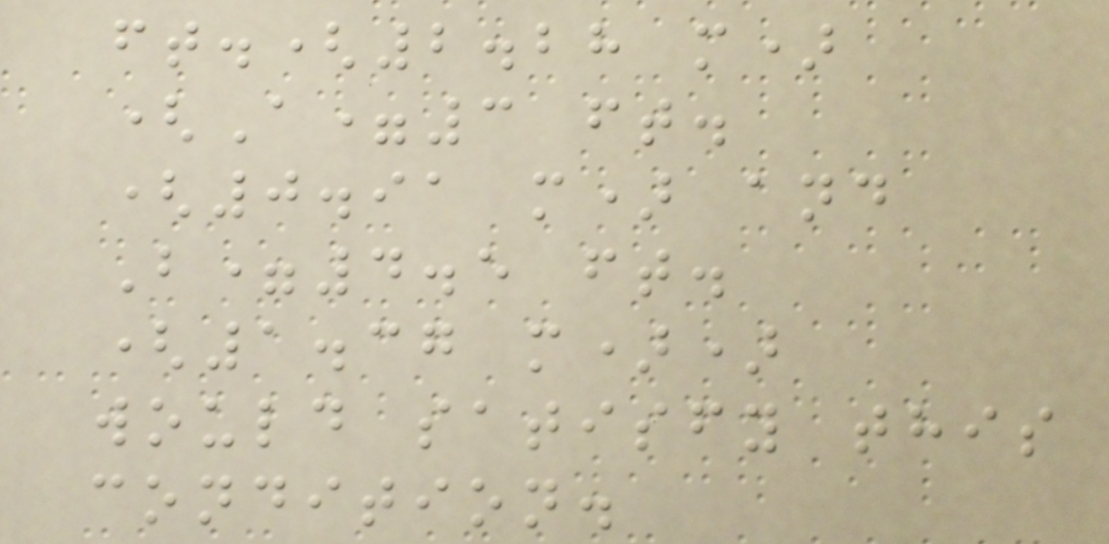ft.(2.28 m)
(A=3 ft.
(0.91 m) and
B=4.5 ft.
(1.37 m))
would satisfy this
condition.
